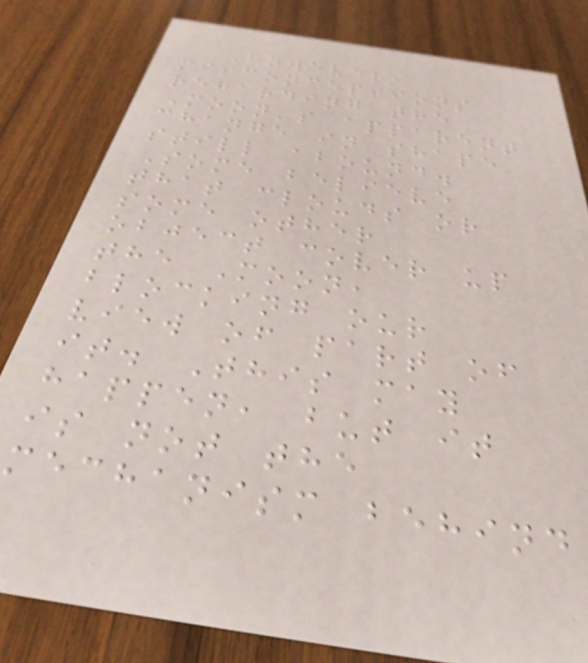However,
misconceptions
regarding the
Moon's apparent
change in shape
still abound.
Some believe
that clouds or
some other
object cover up
the Moon,
blocking our
view of part of
it. This may
happen, but it
is not the
mechanism behind
